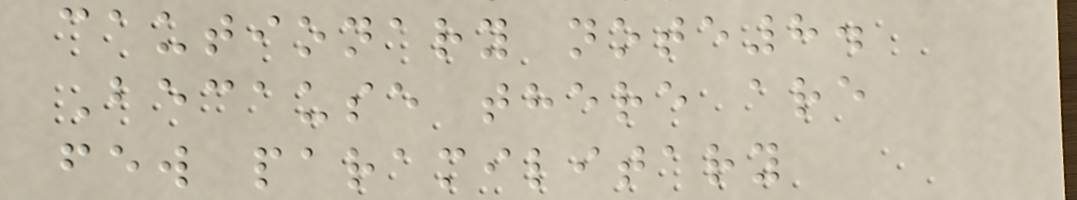cautionary note8.
Because there are
few paramilitary
